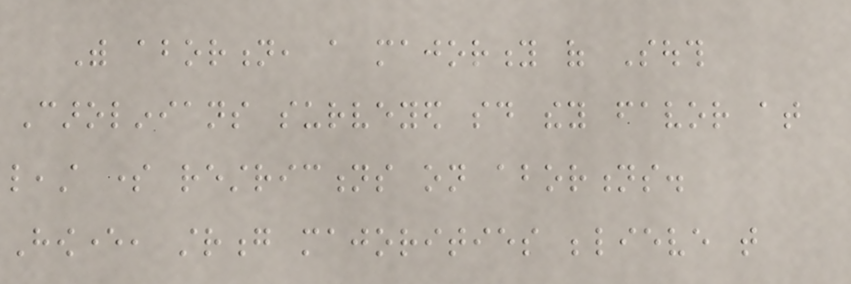With abortion, a majority of South
Carolinians surveyed said they favor at
least some restrictions on abortions.
However, strong majorities believe that
